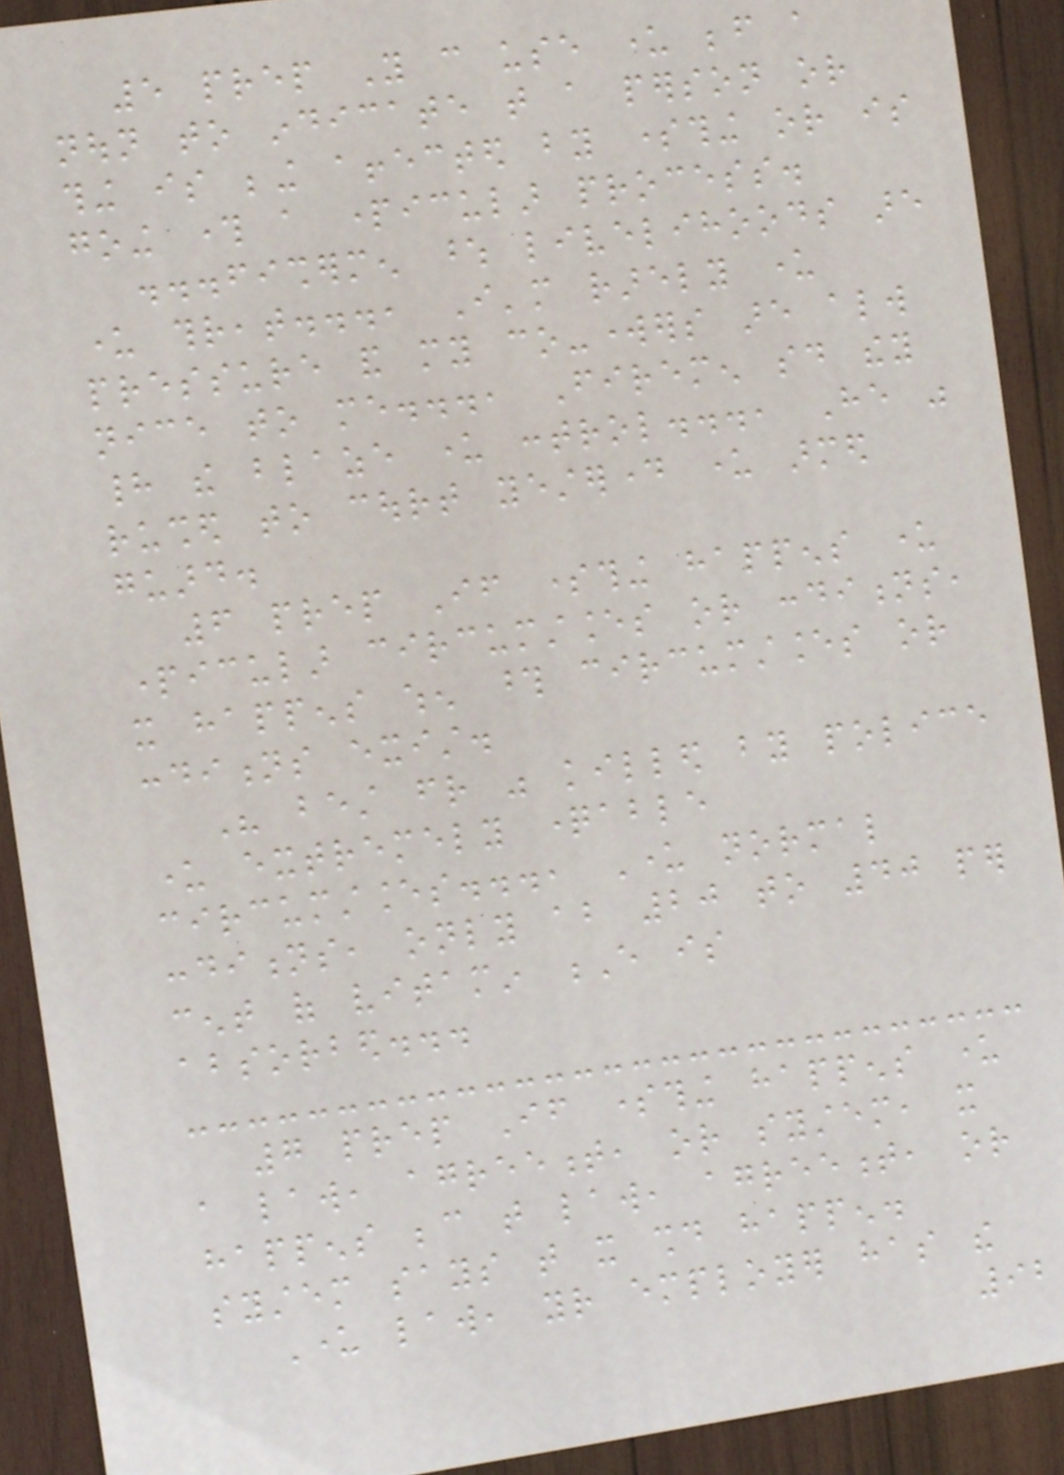5 prep You can use under before a
noun to indicate that a person or
thing is being affected by something or is
going through a particular process.
...fishermen whose livelihoods are
under threat..., I'm rarely under
pressure and my co-workers are always
nice to me..., Firemen said they
had the blaze under control..., He was
rushed to court yesterday under armed
guard.
6 prep If something happens under
particular circumstances or conditions,
it happens when those circumstances or
conditions exist.
His best friend was killed by police
under extremely questionable
circumstances..., Under normal
conditions, only about 20 to 40 per
cent of vitamin E is
absorbed...
7 prep If something happens under
a law, agreement, or system, it
happens because that law, agreement, or
system says that it should happen.
Under law, your employer has the
92
